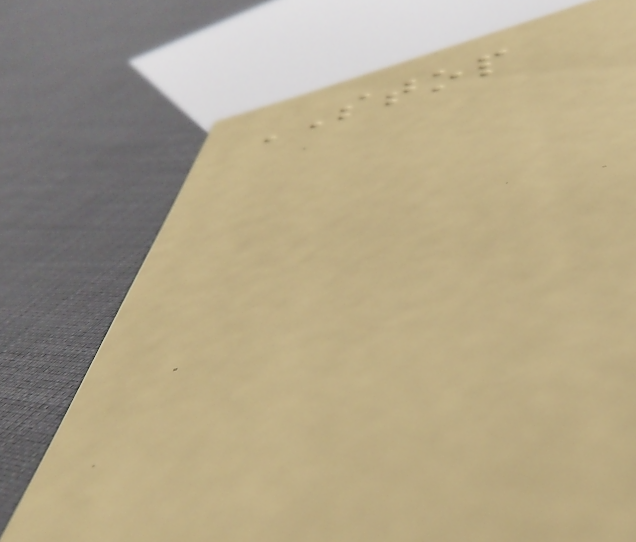STOP
